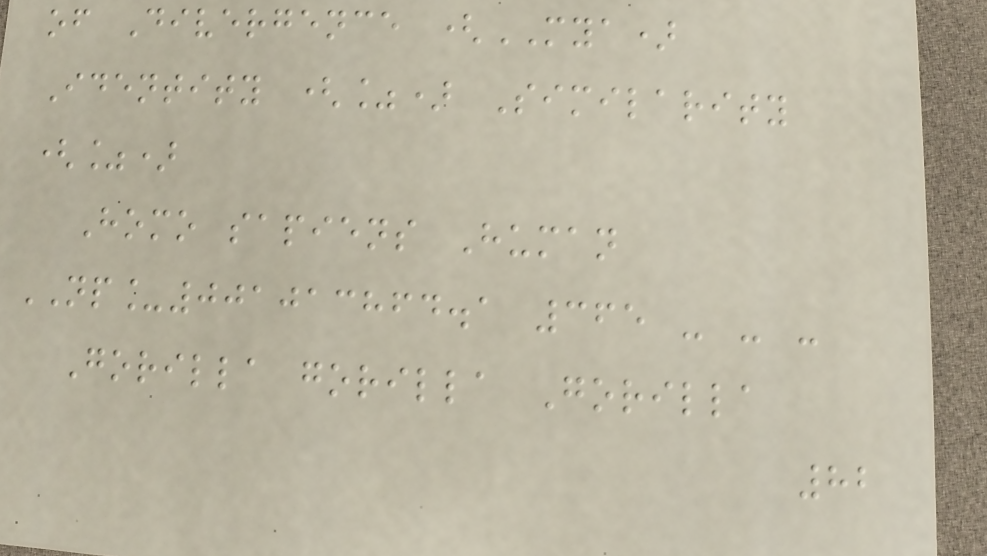of Divergence (MYA)
Identity (%) Similarity
(%)
Homo sapiens Human
NP_001013864.1 365 - - -
Gorilla gorilla Gorilla
82
